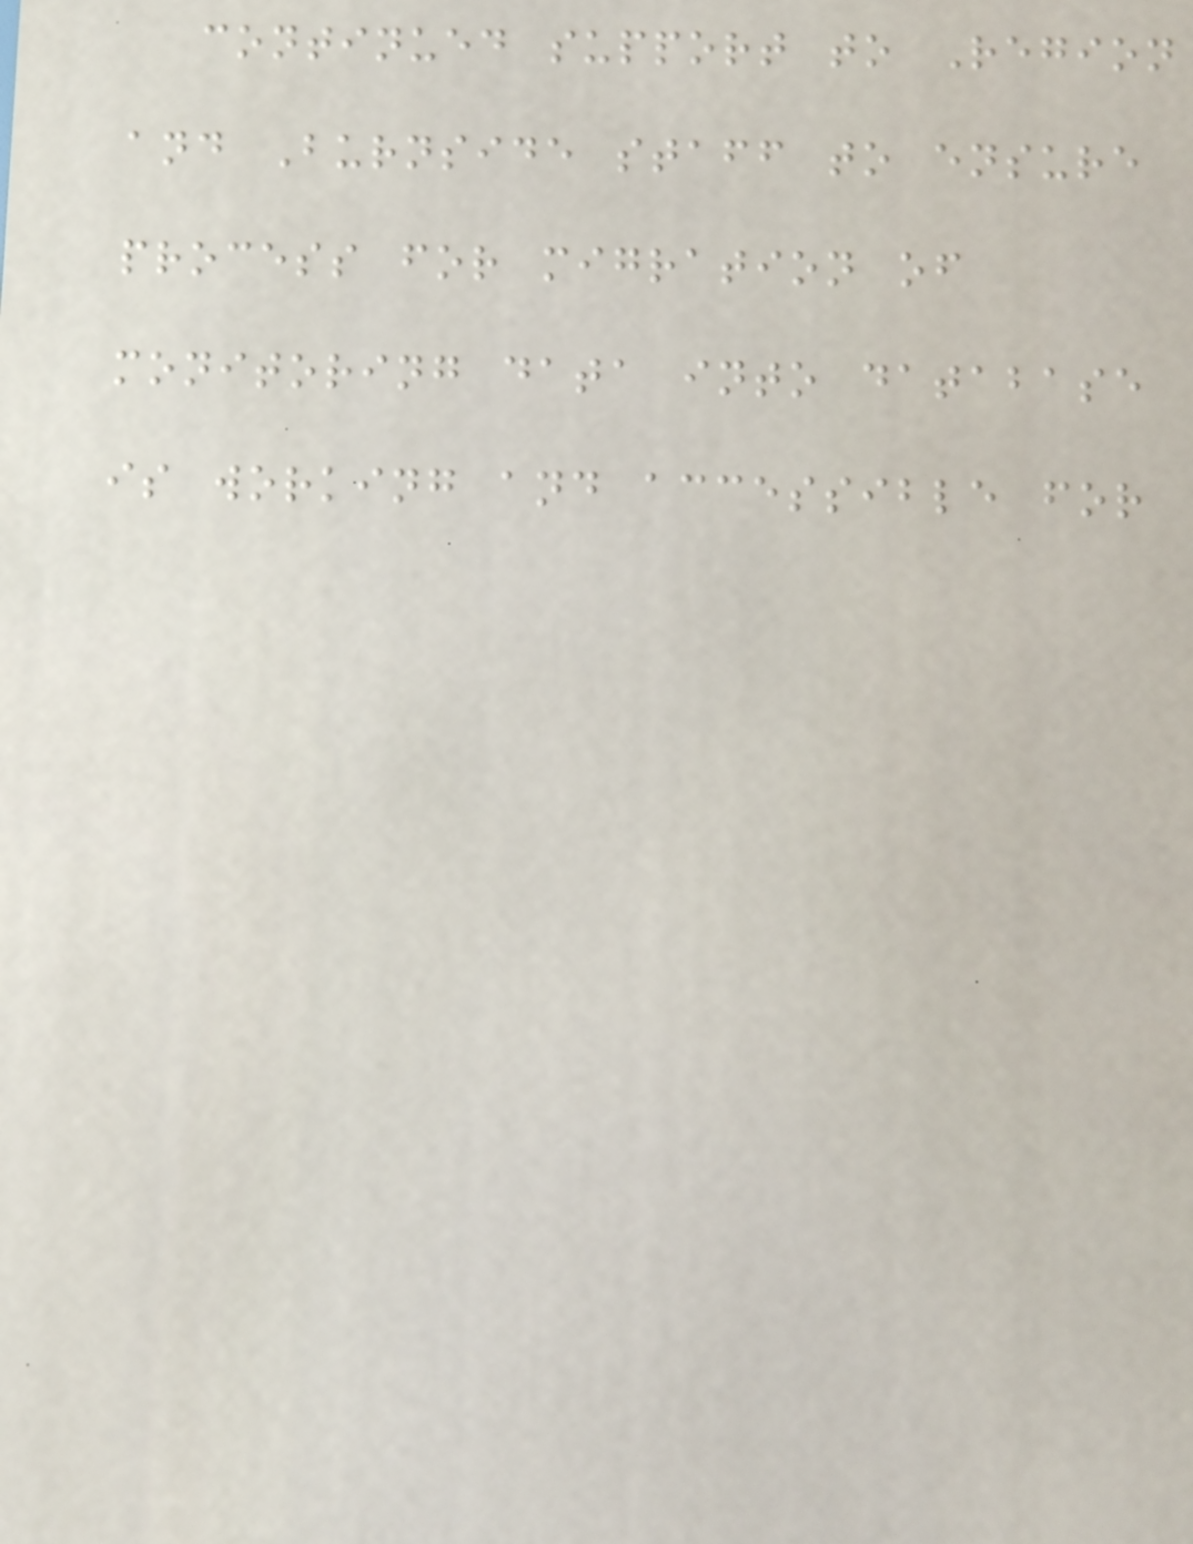continued support to Region
and Burnside staff to ensure
process for migration of
monitoring data into database
is working and accessible for
